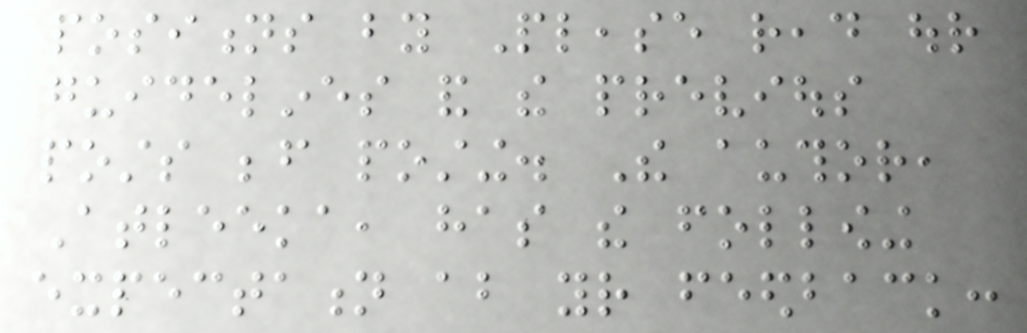positions by Please read our
guidelines and the previous
posts before posting. The author,
Atleeka, has the following
expectation about your feedback:
